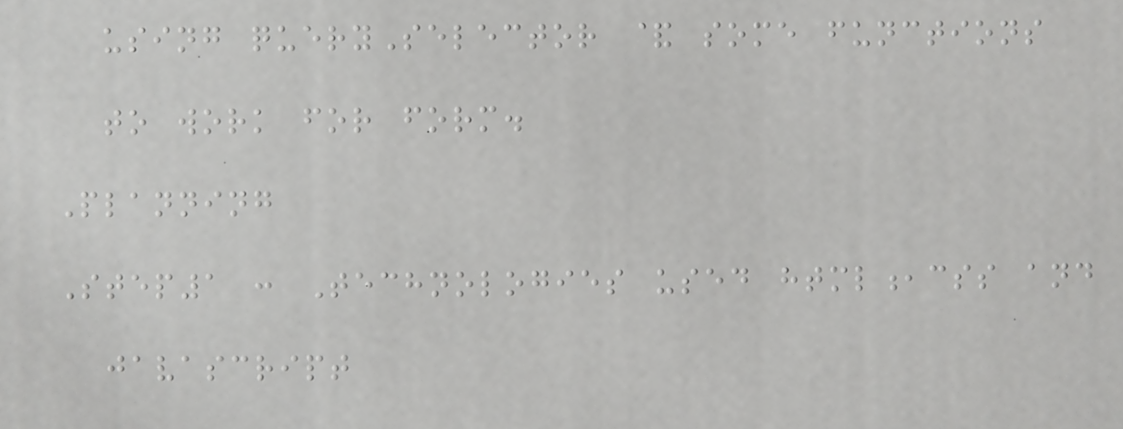using querySelector & some functions
to work for form.
Planning
Step1 : Technologies used html,css and
javascript
